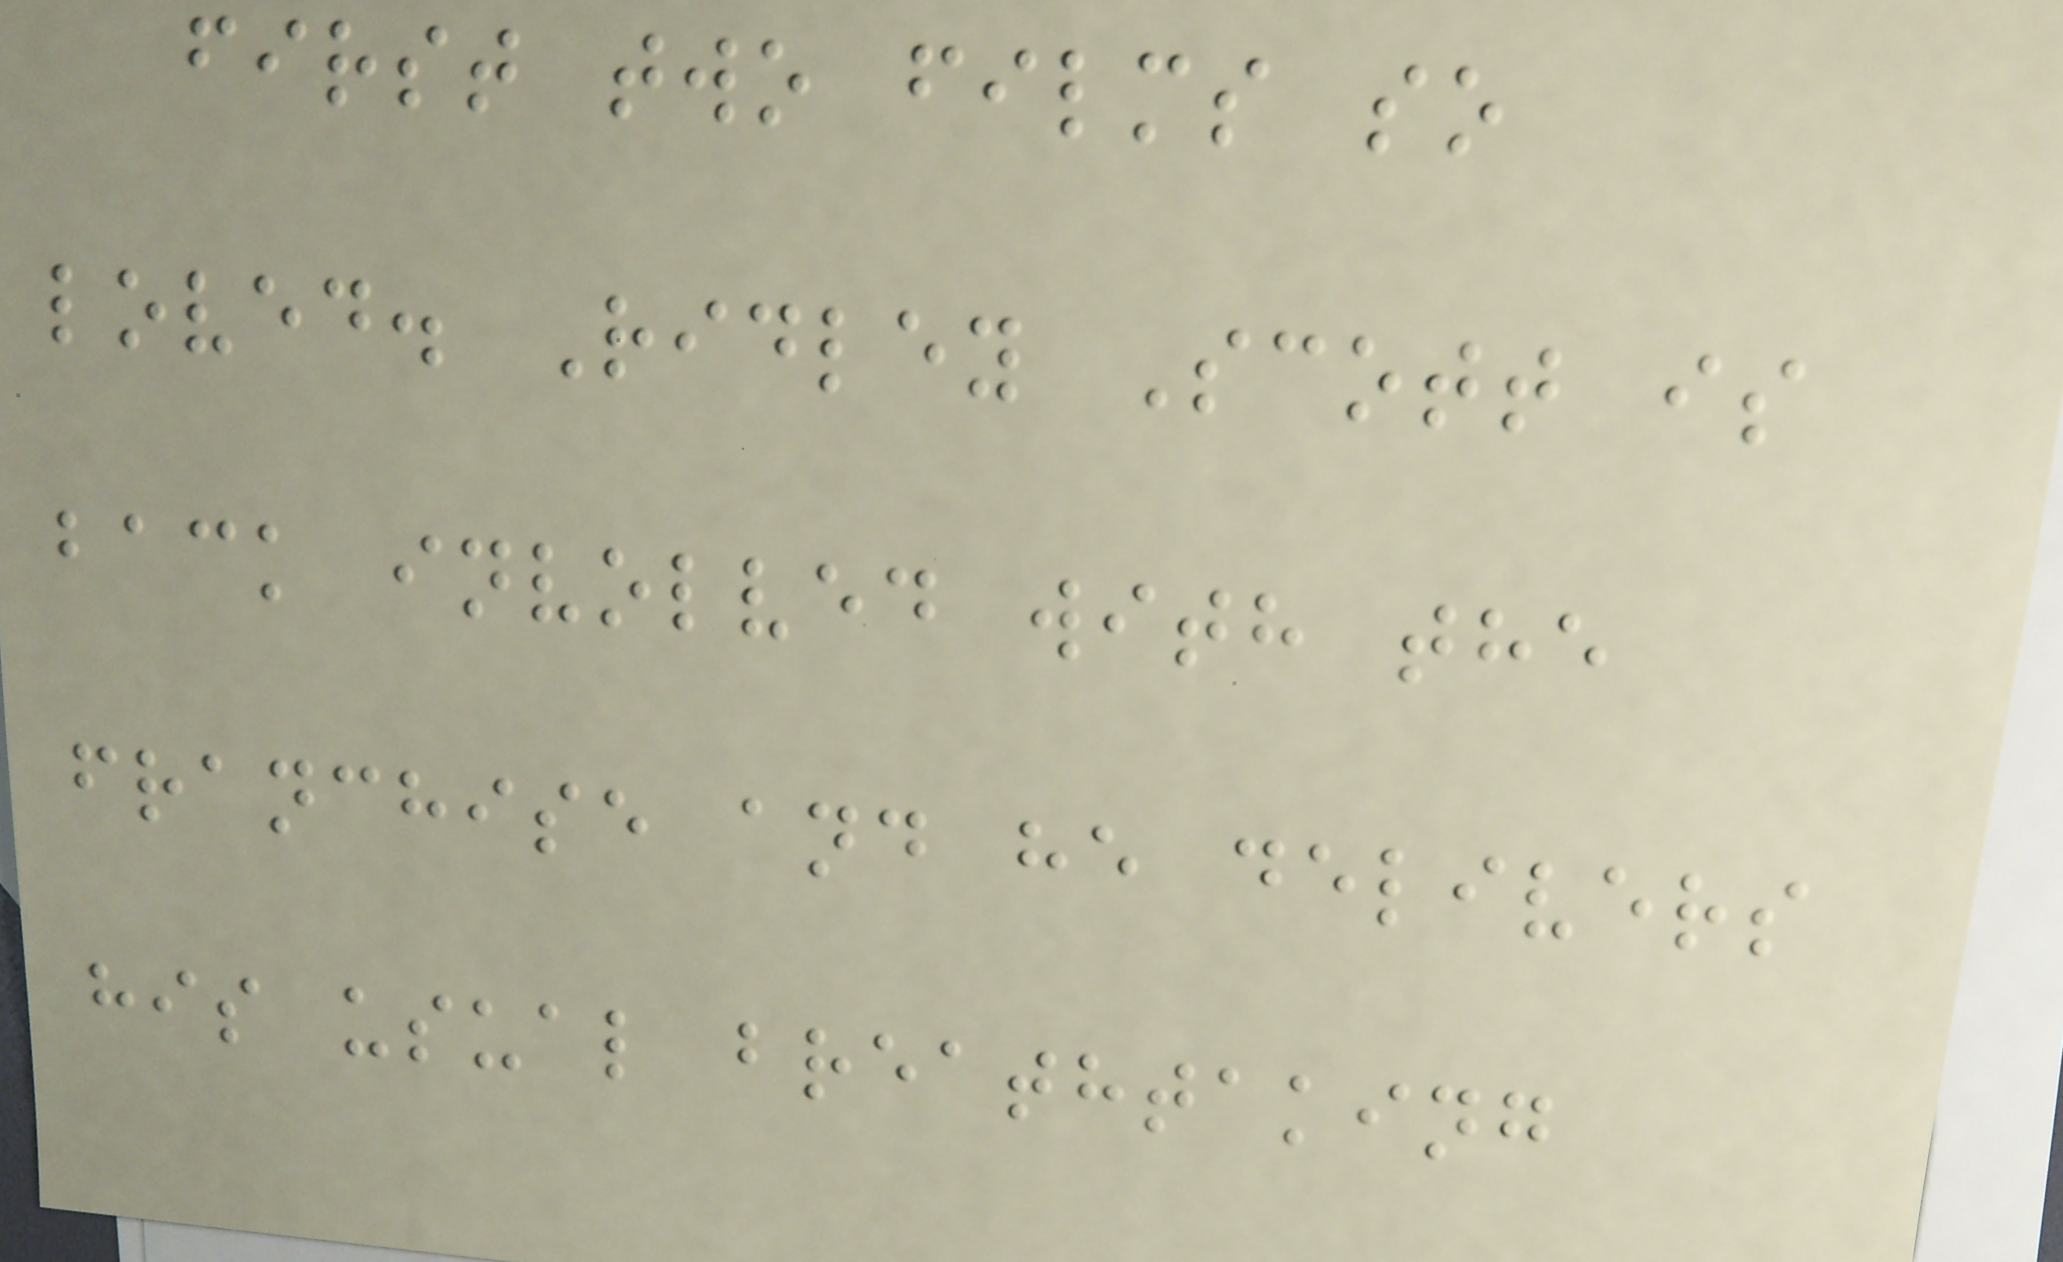first two films so
loved. Ridley Scott is
back involved with the
franchise and he delivers
his usual breathtaking
